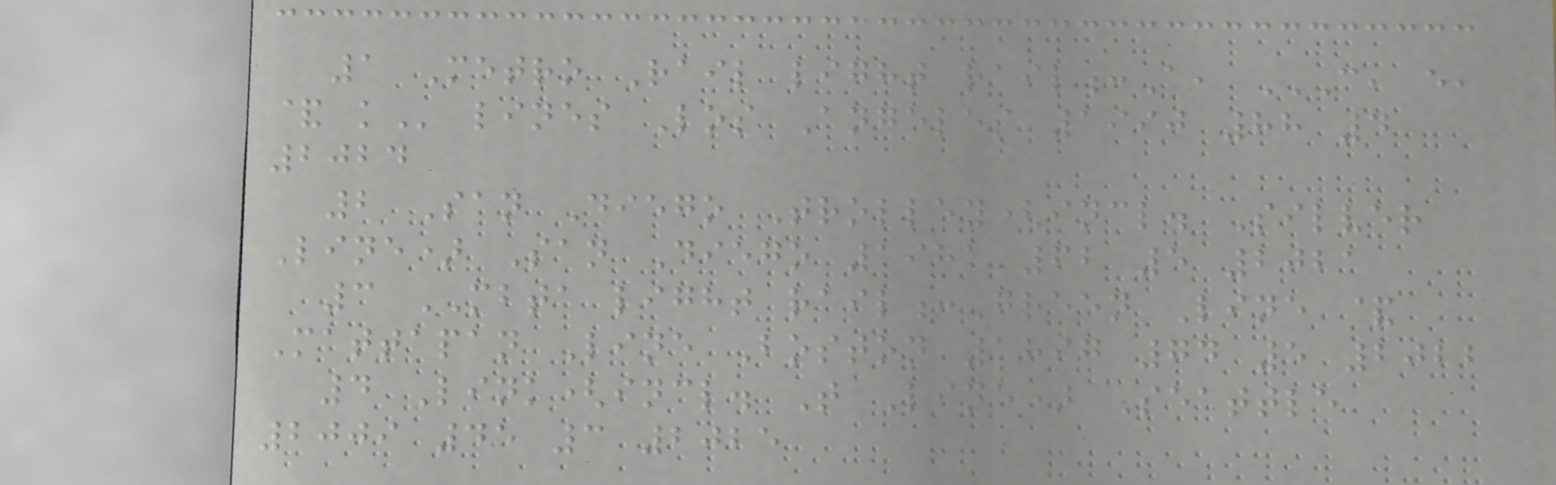1 Metro Rail light rail:A, C, E,
& K lines Los Angeles 1990 88 4
2024
2 San Diego Trolley(incl. Silver
Line) San Diego 1981 62 5 2021
3 MBTA light rail:Green Line &
Mattapan Line Boston 1897 74 5 2022
4 Link(incl. T Line) Seattle
2009 45 3 2025
